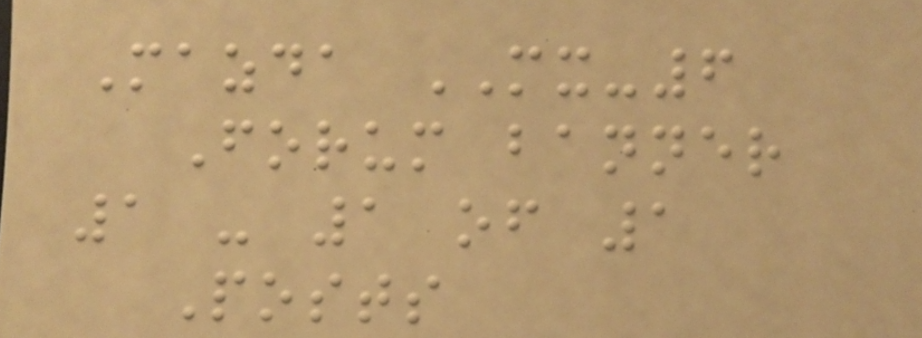Mazda MX-6
Forum banner
1 - 1 of 1
Posts
